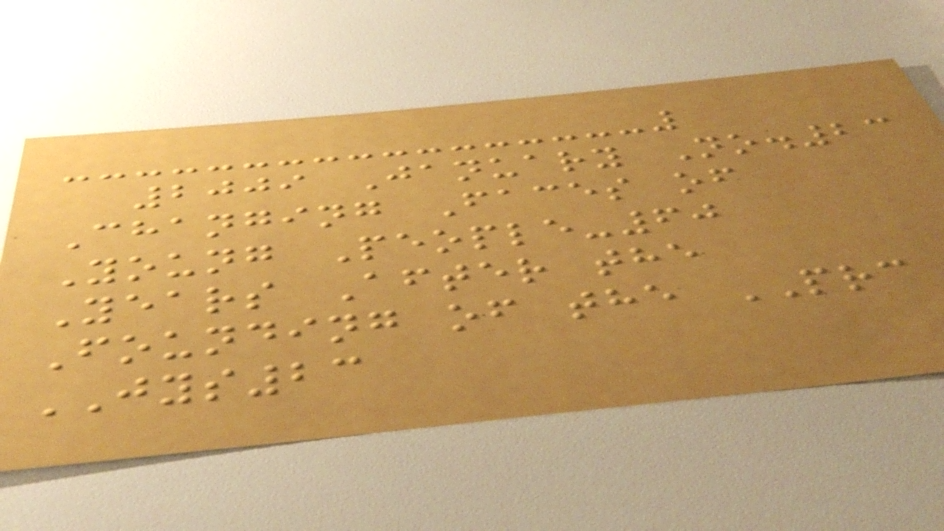2009 January No.23
Changing Faces of
Young People-60
Years After the
Founding of the PRC
JYS23
